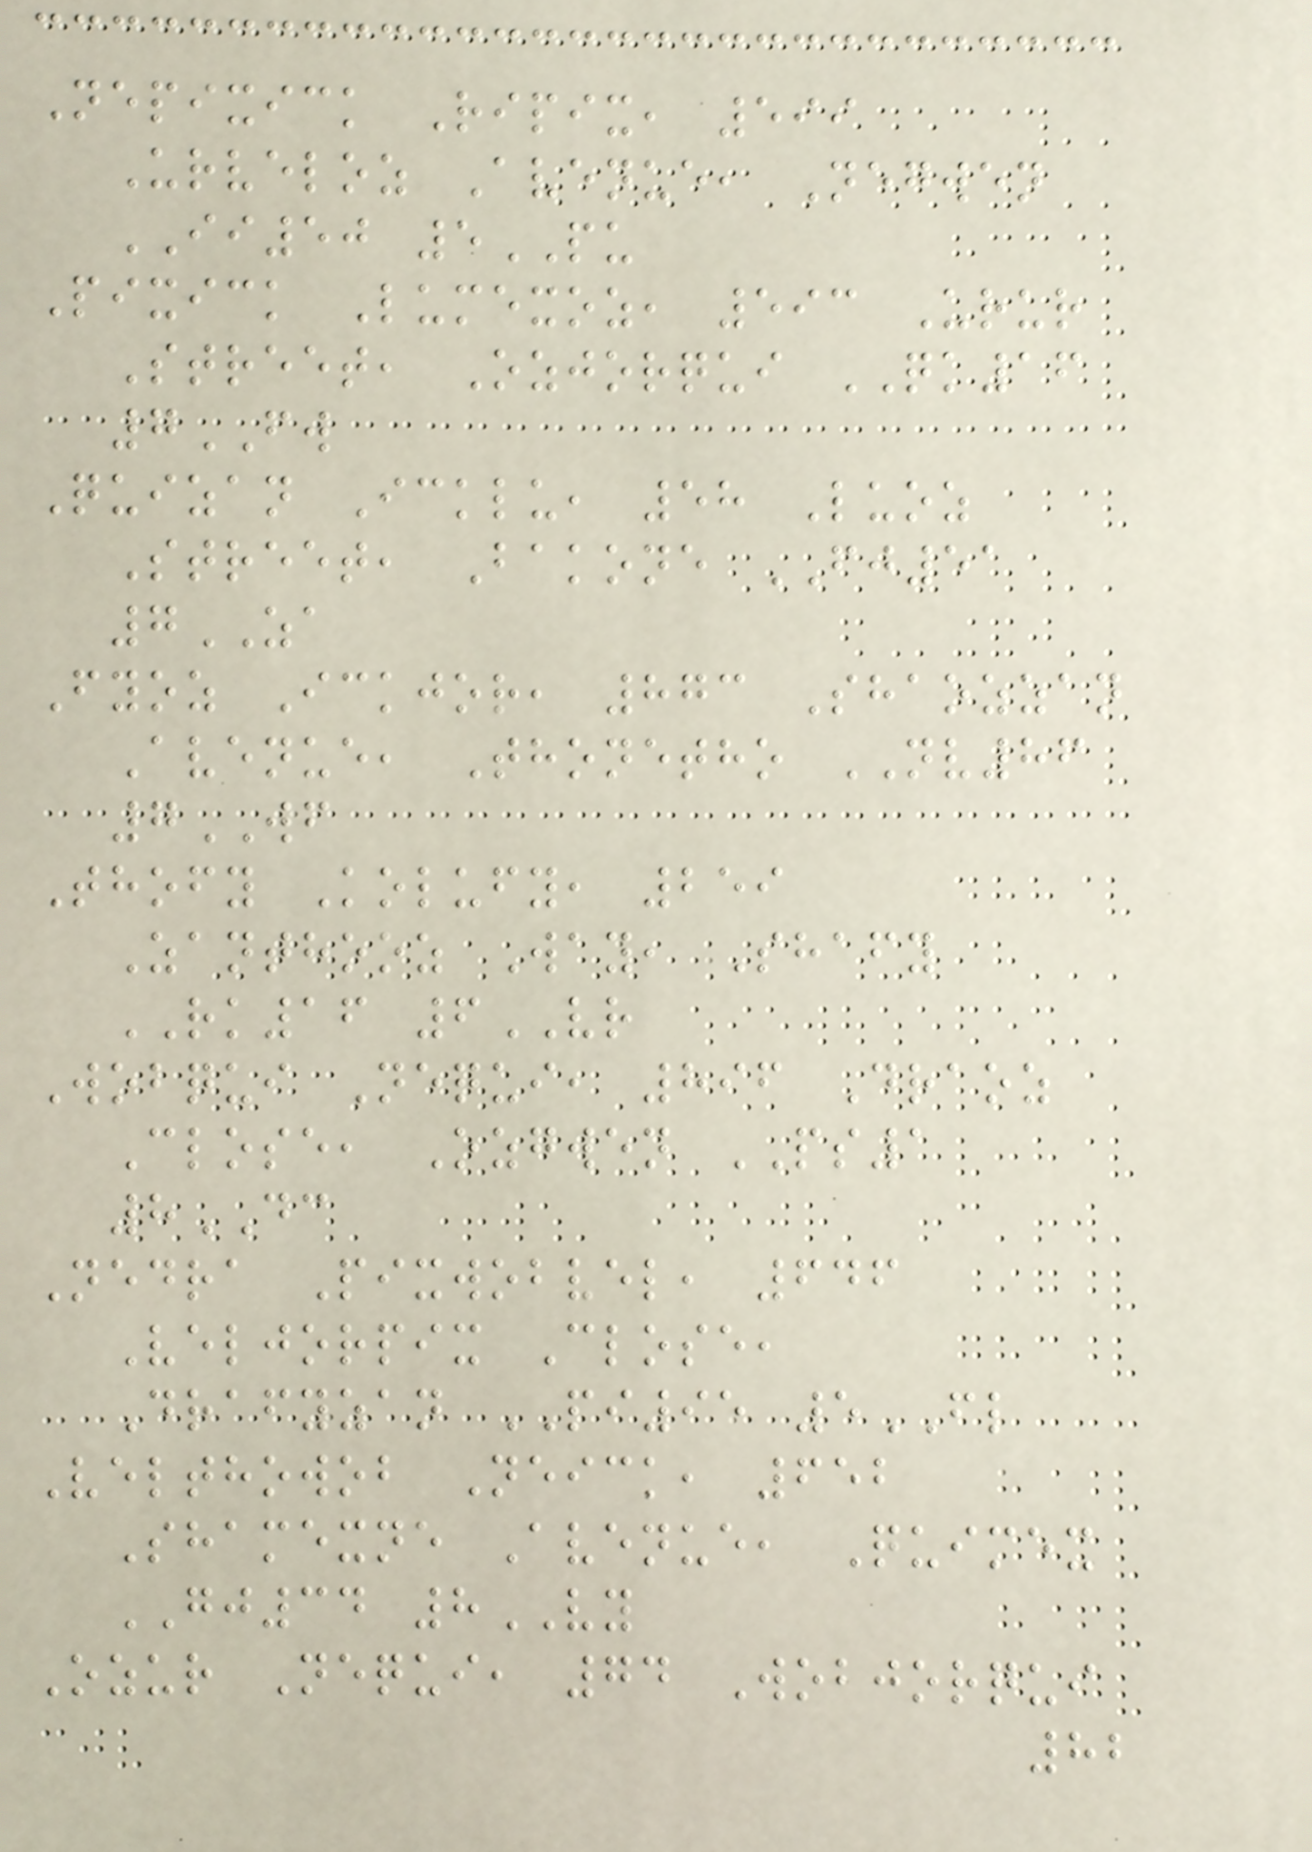Nepixick Ripix, 599
Urveloz Avenue, Negwen
II50 5PU
Pixick Lumexoz, 593 Urur
Street, Ozjorqui QK16
7FW
Quizan Icklu, 58 Luoz
Street, Bakone FJ51
7ZA
Fyoz Ickjor, 873 Shaozzan
Avenue, Thonetho NV86
7WF
Thofy Kolufy, 259
Zanthooz Way, Shafy
RK16 6VR
Wobqui Nequi, 896 Draoz
Close, Ozgwen PS1
8DC
Nedra Pixwobvel, 646
Veljorpix Close,
Drafyzan PI95 5FL
Velthowob Neick, 652
Shamexne Avenue, Quimex
GJ34 8VY
Ozur Nequi, 74 Wobjorqui
82
